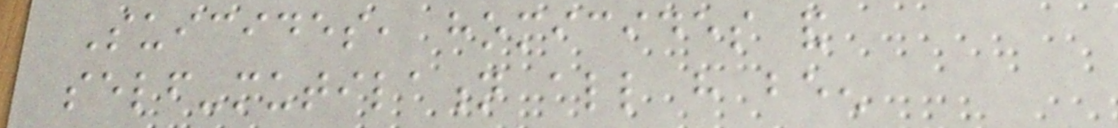Suicides, homicides and
self-mutilation all have been
